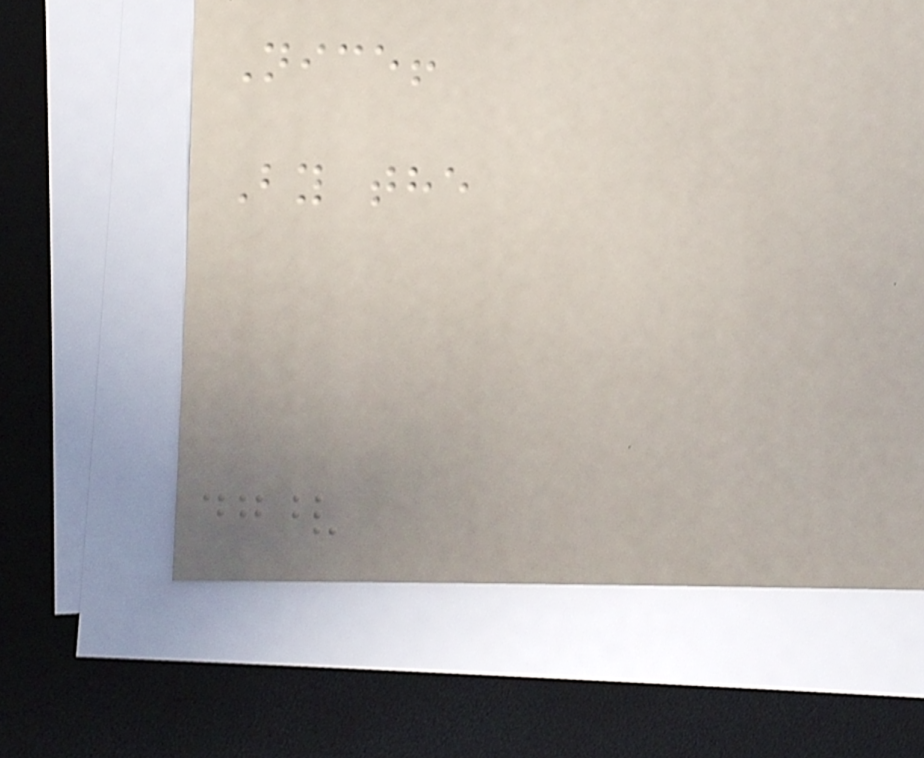Nice!
By the
